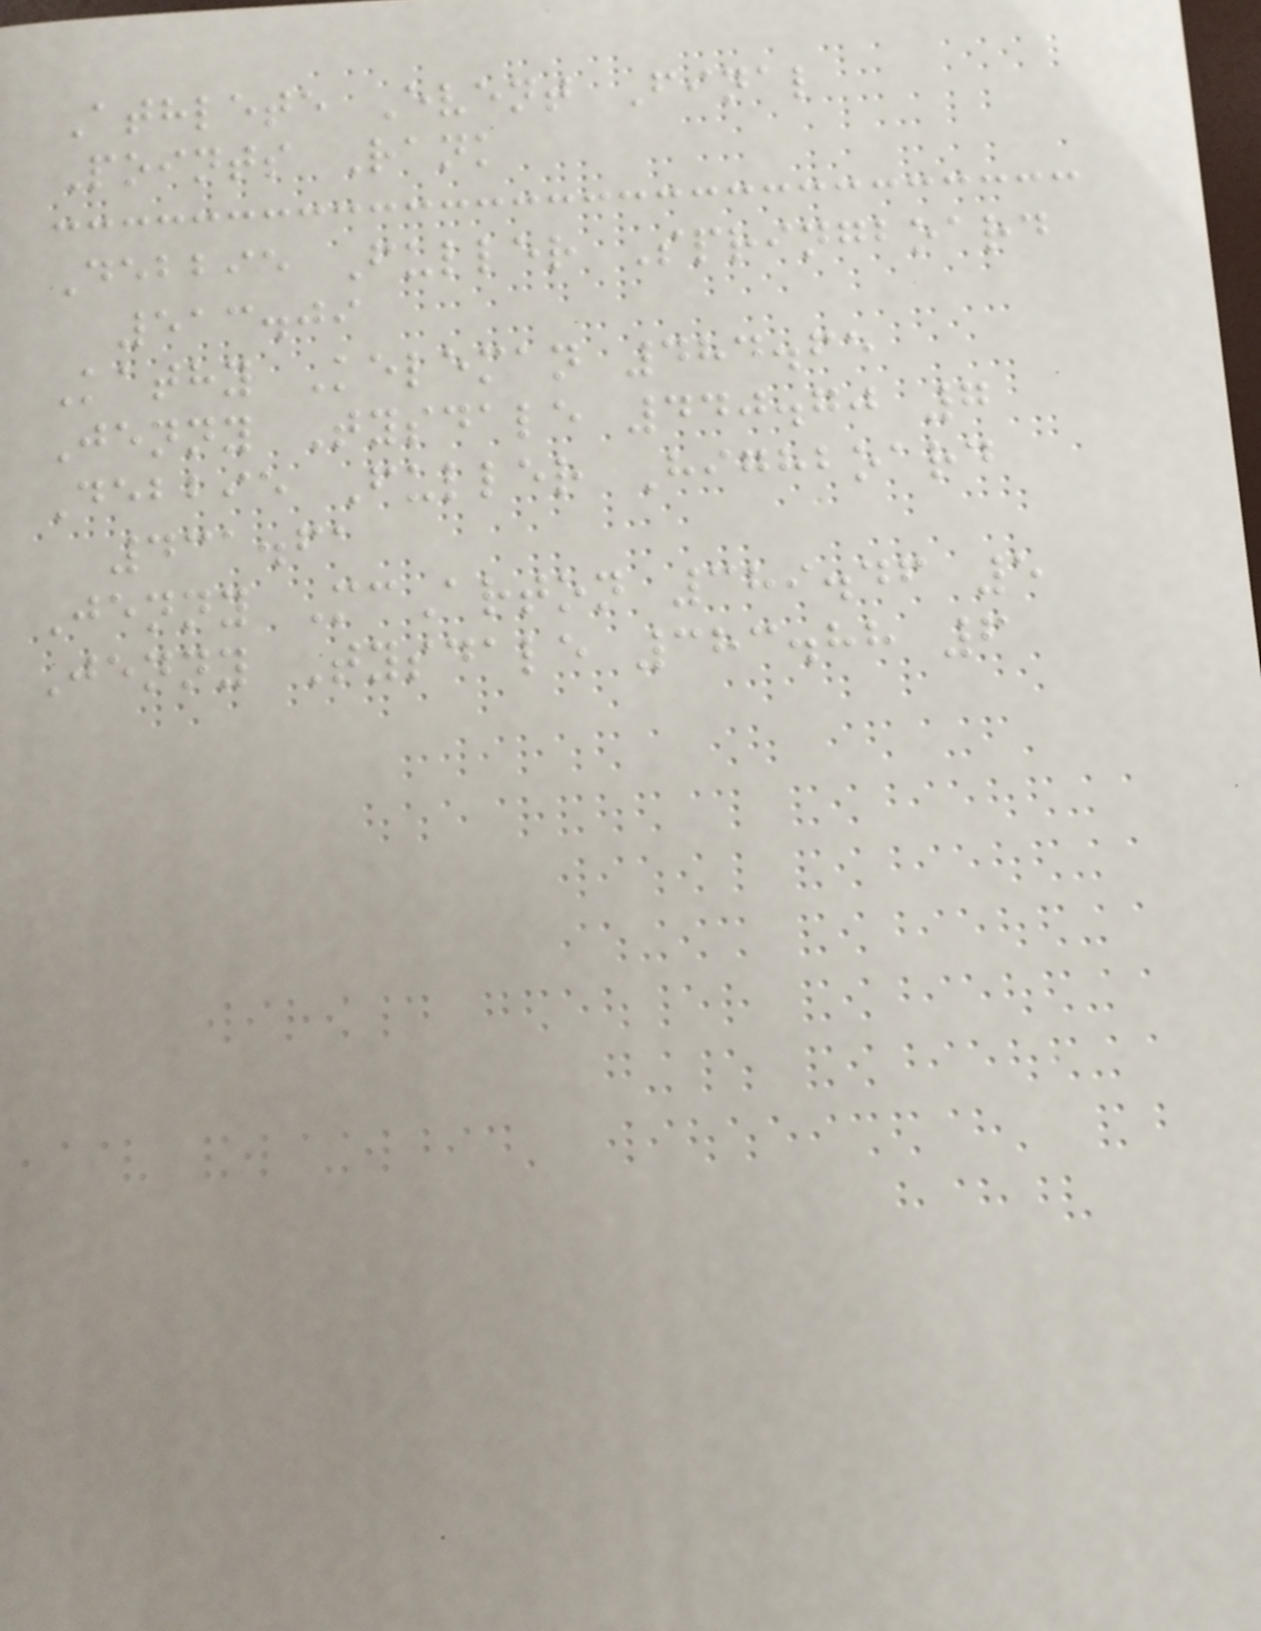Athlete Event Final
Points Rank
Debbie Fuller Springboard
513.09
Kathy Keleman 484.65
Jenny Tysdale 440.70 7
Debbie Fuller Highboard
431.61
Jenny McArton 389.46 5
Jenny Tysdale 383.88 6
